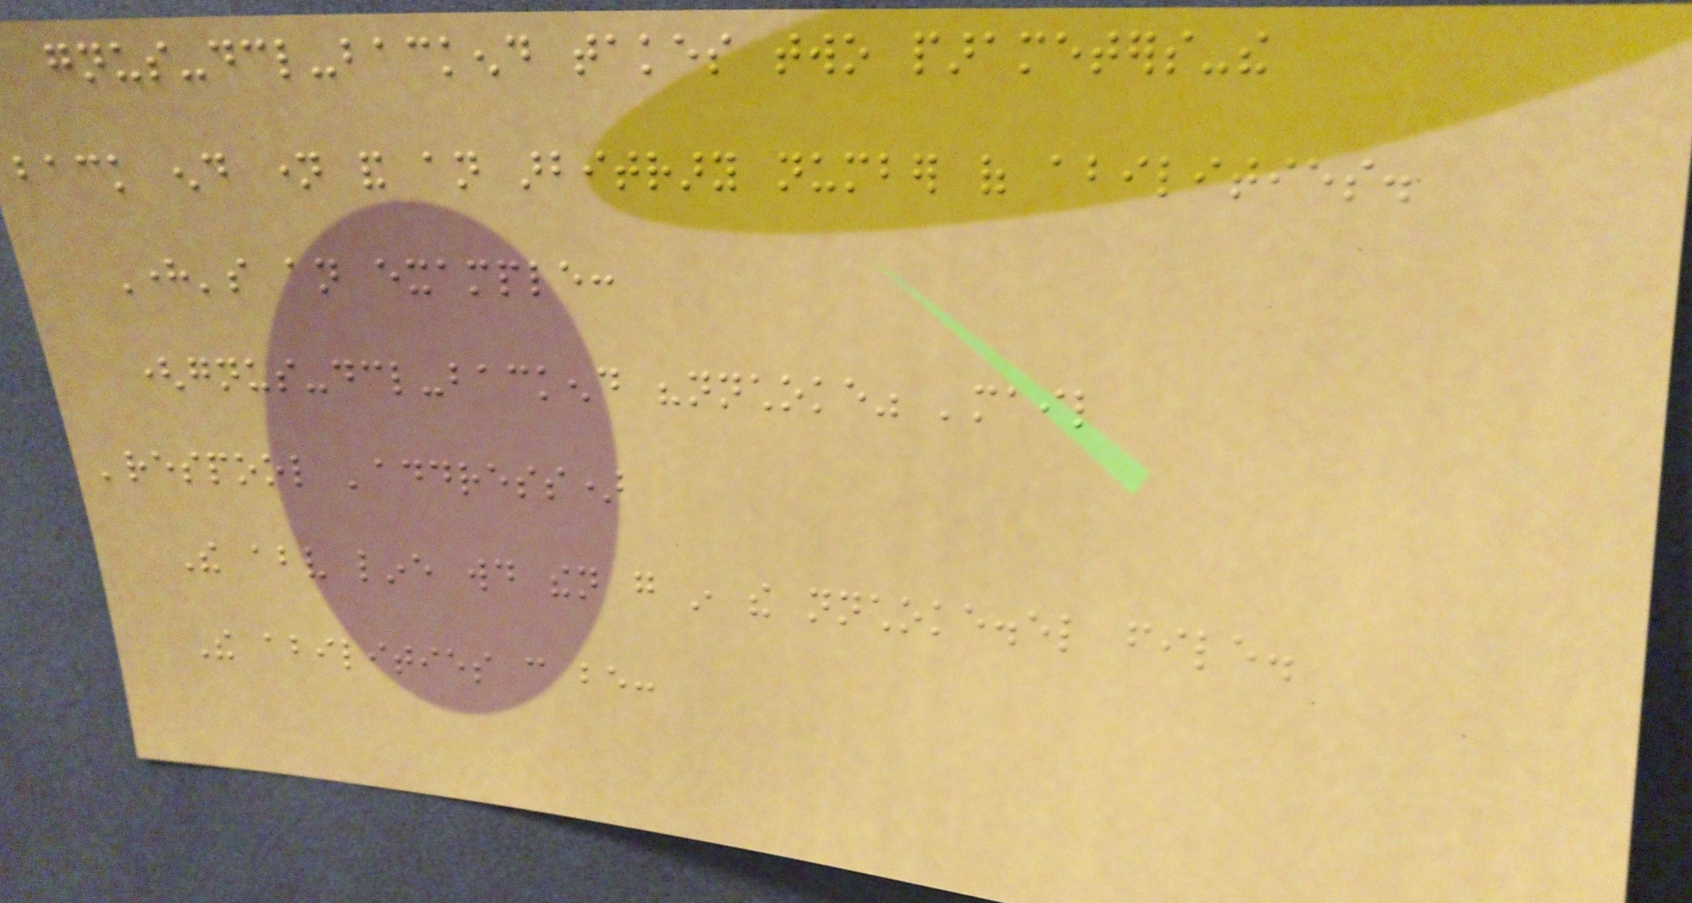gnus-declare-backend takes two parameters-the
back end name and an arbitrary number of abilities.
Here's an example:
(gnus-declare-backend "nnchoke" 'mail
'respool 'address)
The above line would then go in the nnchoke.el file.
The abilities can be:
